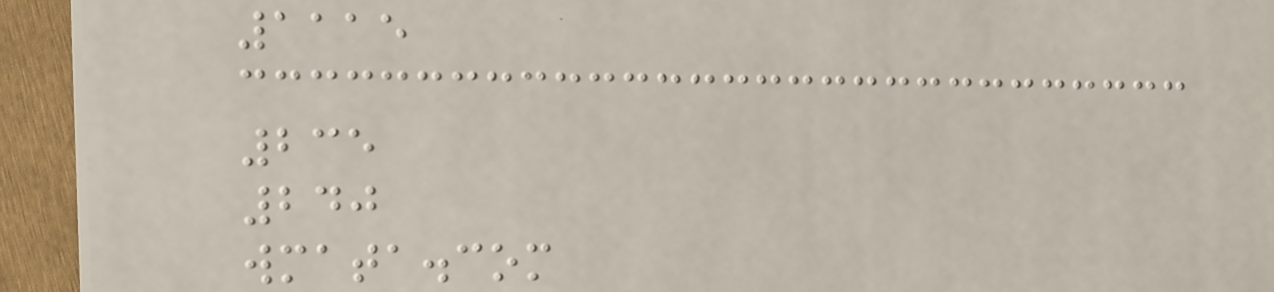1115
235
240
wmata.com
